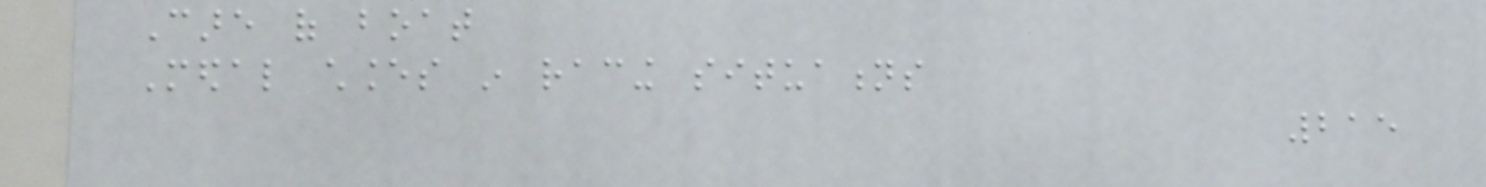Care of boat
Medal chances in racing situations
215
